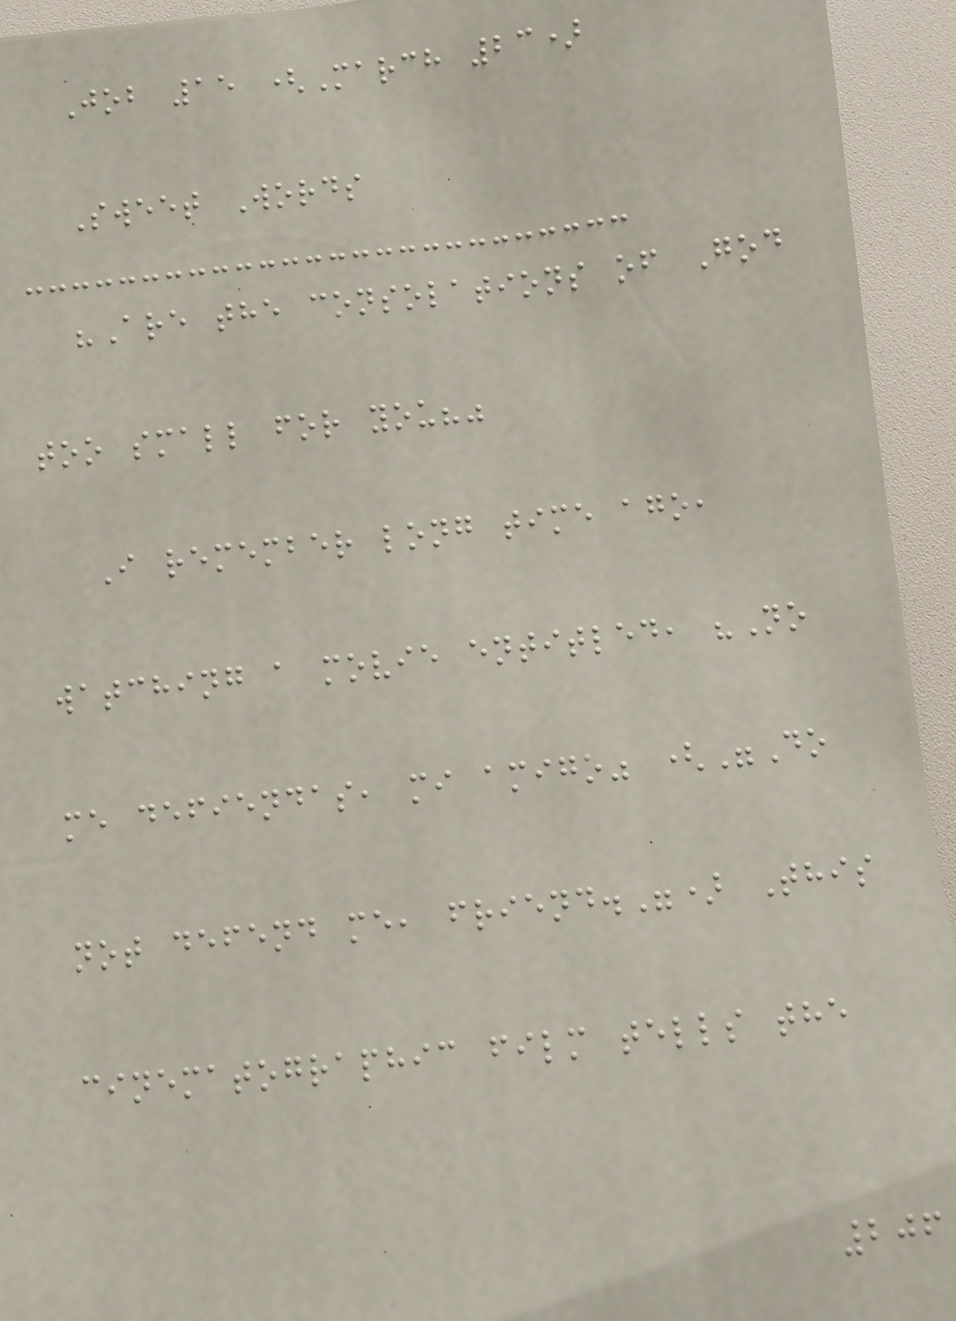Job 15 (March 23)
Sweet Words
"Are the consolations of God
too small for you?"
I remember long time ago,
watching a movie entitled, "No
me defiendas, mi amigo" ("Do
not defend me, friend.") This
cinematographic film tells the
206
